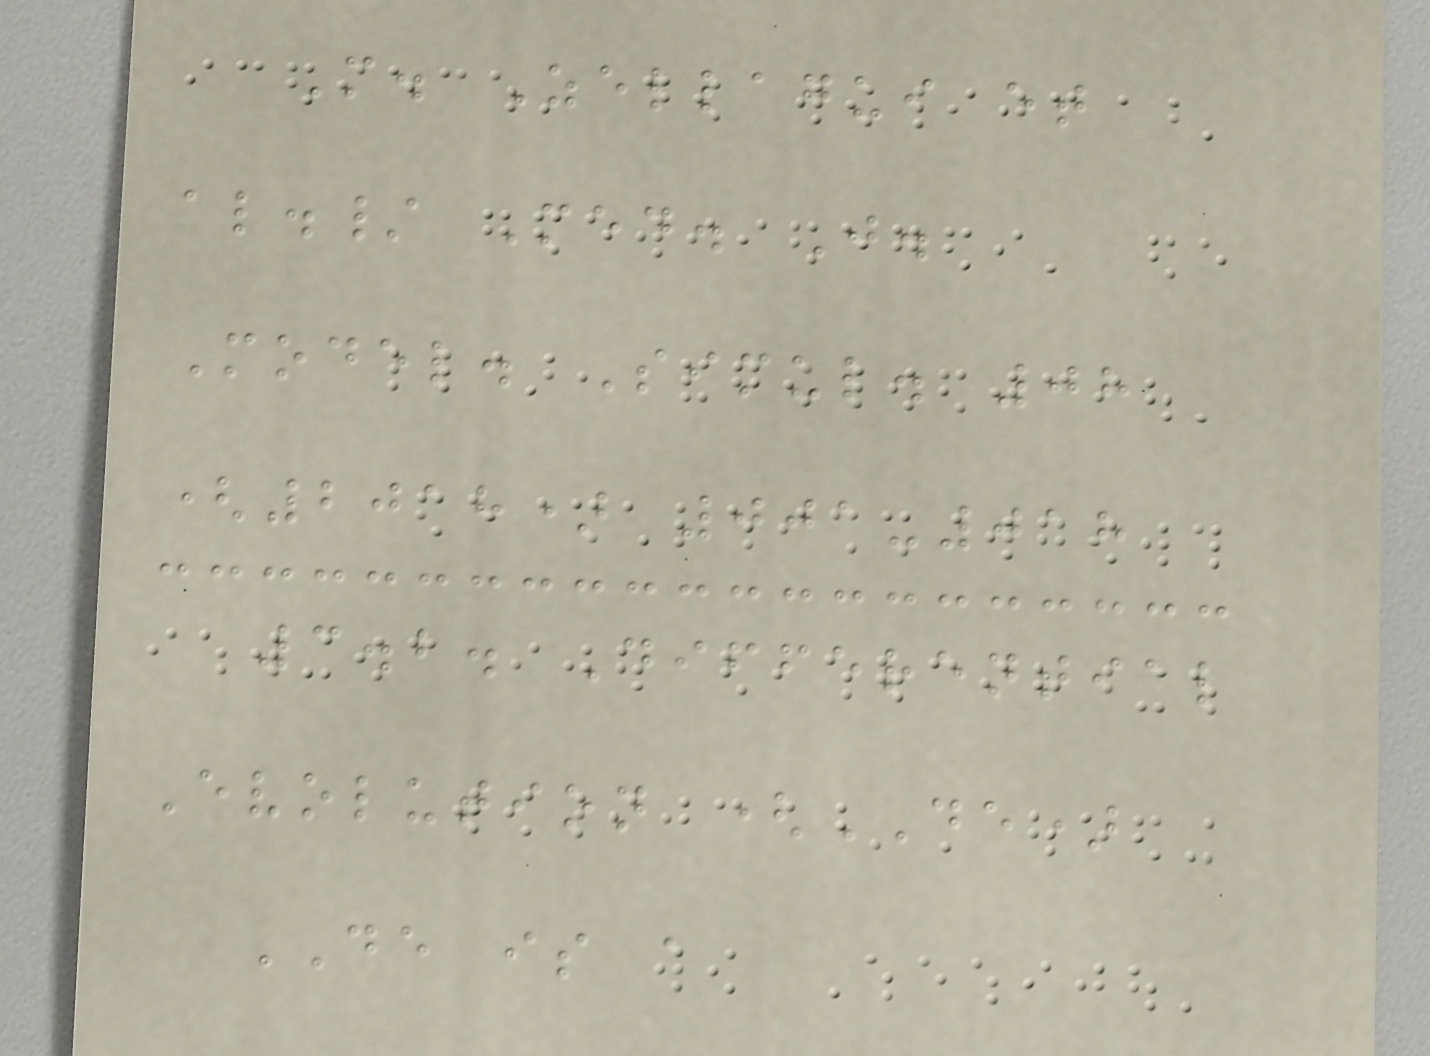M. Zellagui et
al./ Med. J.
Model. Simul. 08
(2018) 001-018
3.2. Differential
Evolution (DE)
DE is a
